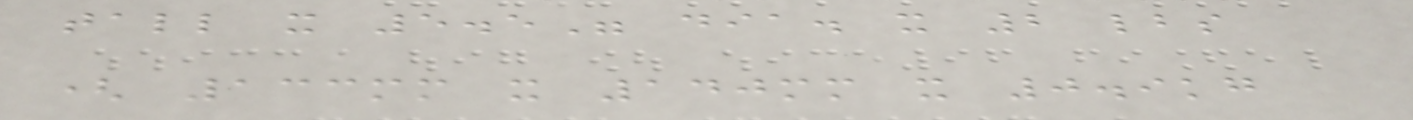tall x 5.5" dia. x 2 lbs
( 133mm x 140mm x 0.9kg
